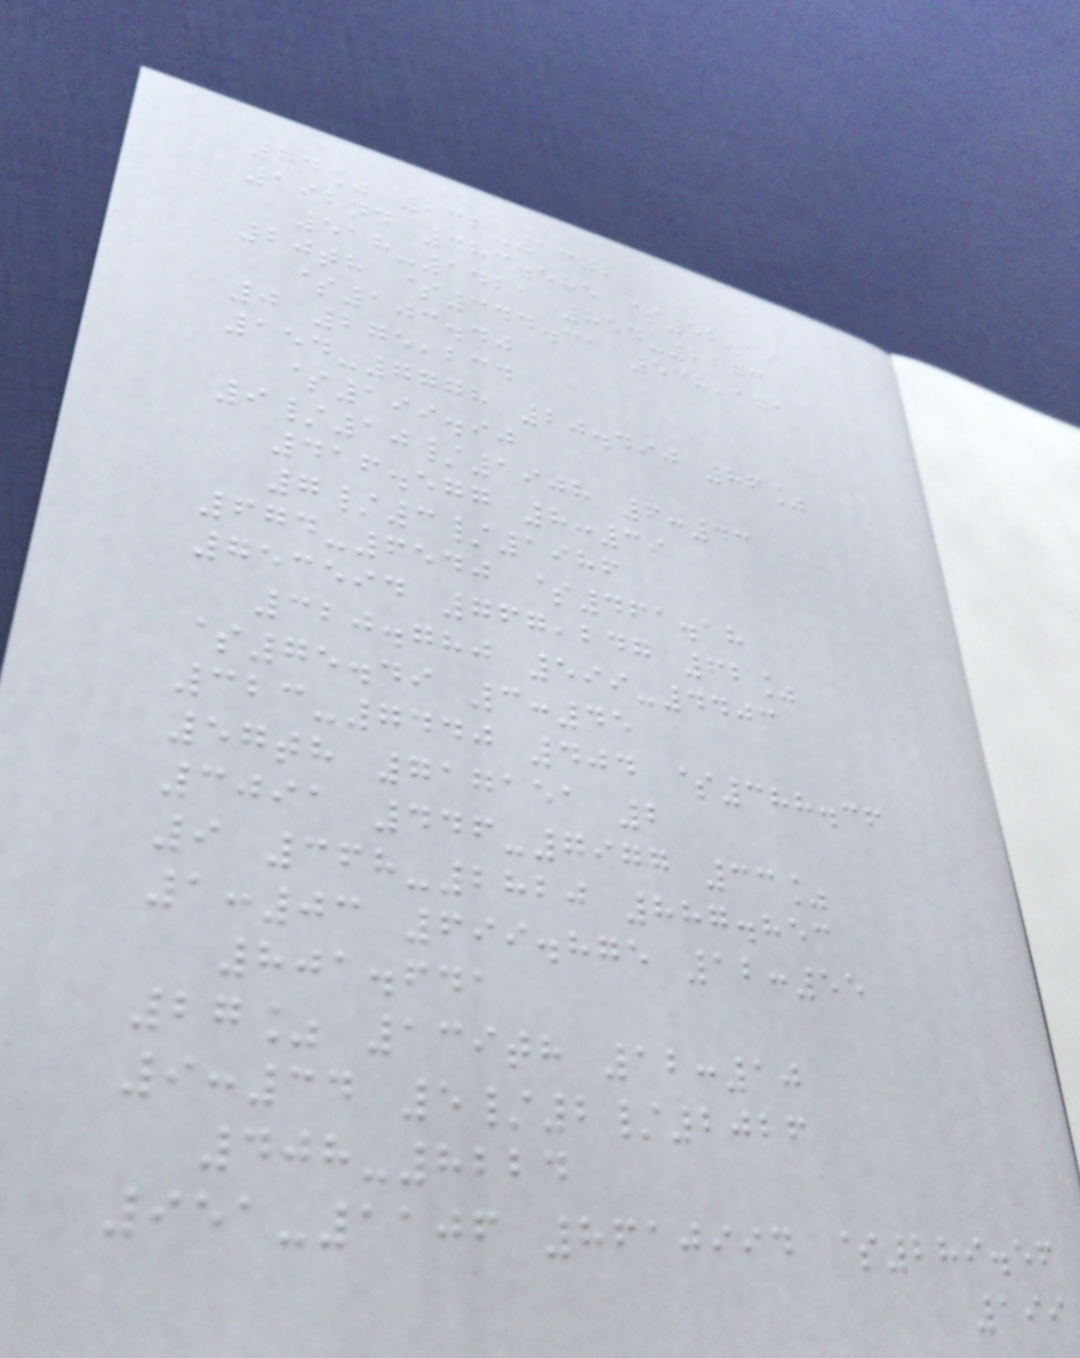74% 232-1302
192nd 383.585 $52.19
518-1421 854-2273
20th $344.31 538,171
$103.40
0 275,234
154-7778 20.490 86%
$199.90
9/10/1908 6:43
416.577 8:39
7/3/1986
674-6540 $461.18
753594 767,247 62%
320.780 599-4403
$75.49 3:45
323-7440 404 $388.36
57th 717151 2
3091 446-7977 33%
9 368-2820 887.853
1:03 699.875 12:55
801.641
27% 139th 12:10
9:34 5/2/2026
408-8224
951-1106 8610994 $289.56
199
